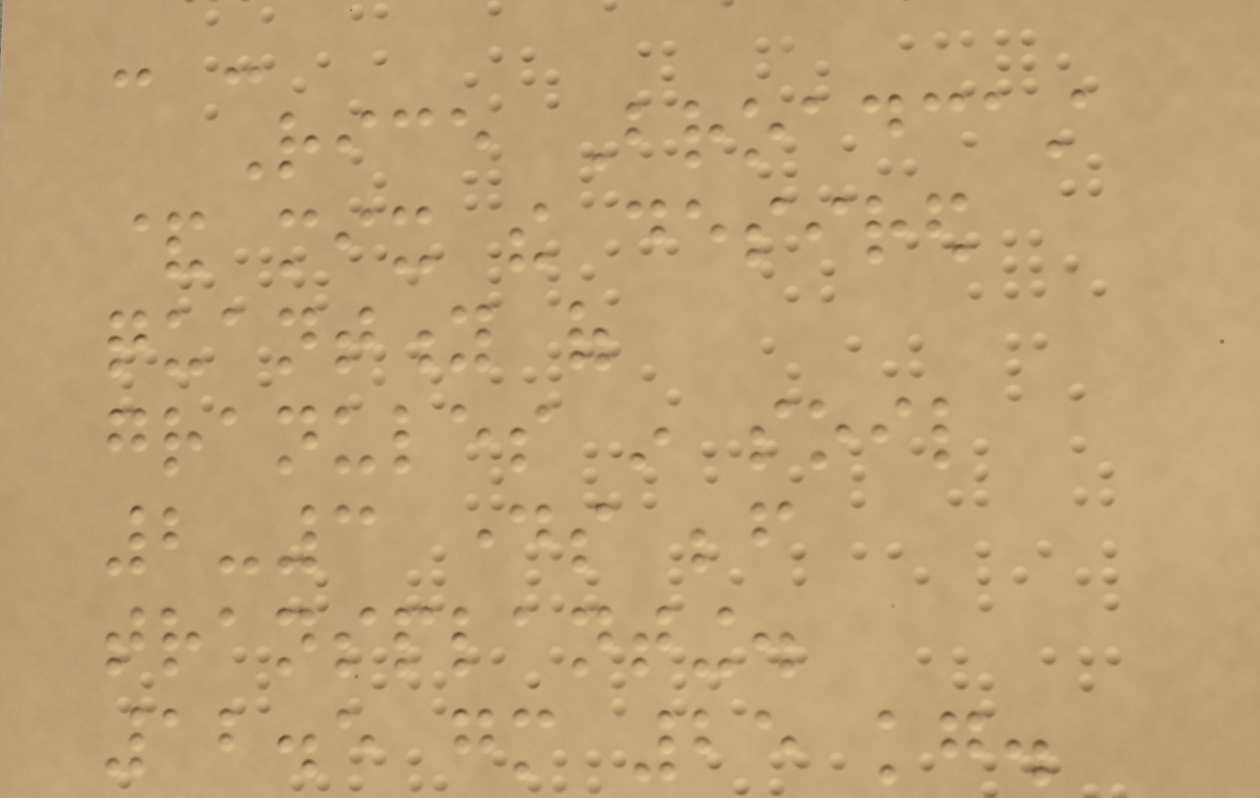- -
Rice Broadcast
& mix the desired
quantity of
granules in soil
2-3 days before
transplanting.
12.5 gm 25 kg.
